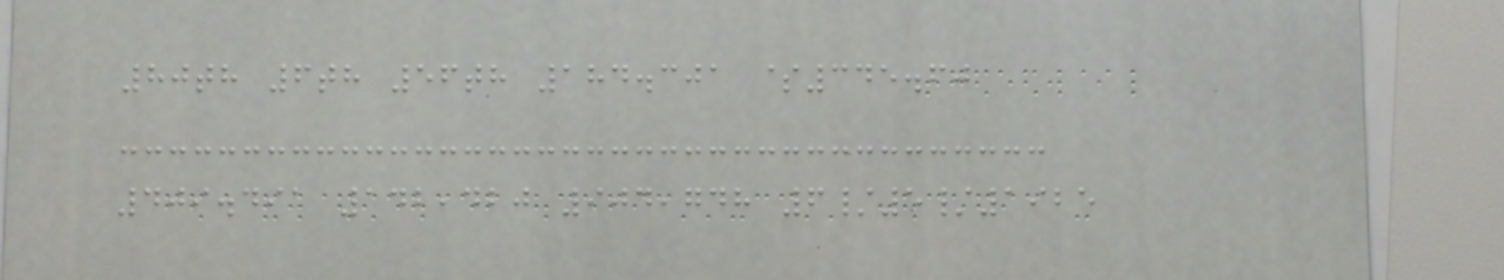80th 6th 56th 184.301 $345.60
409.491 142,420 904,748 6/5/1925
